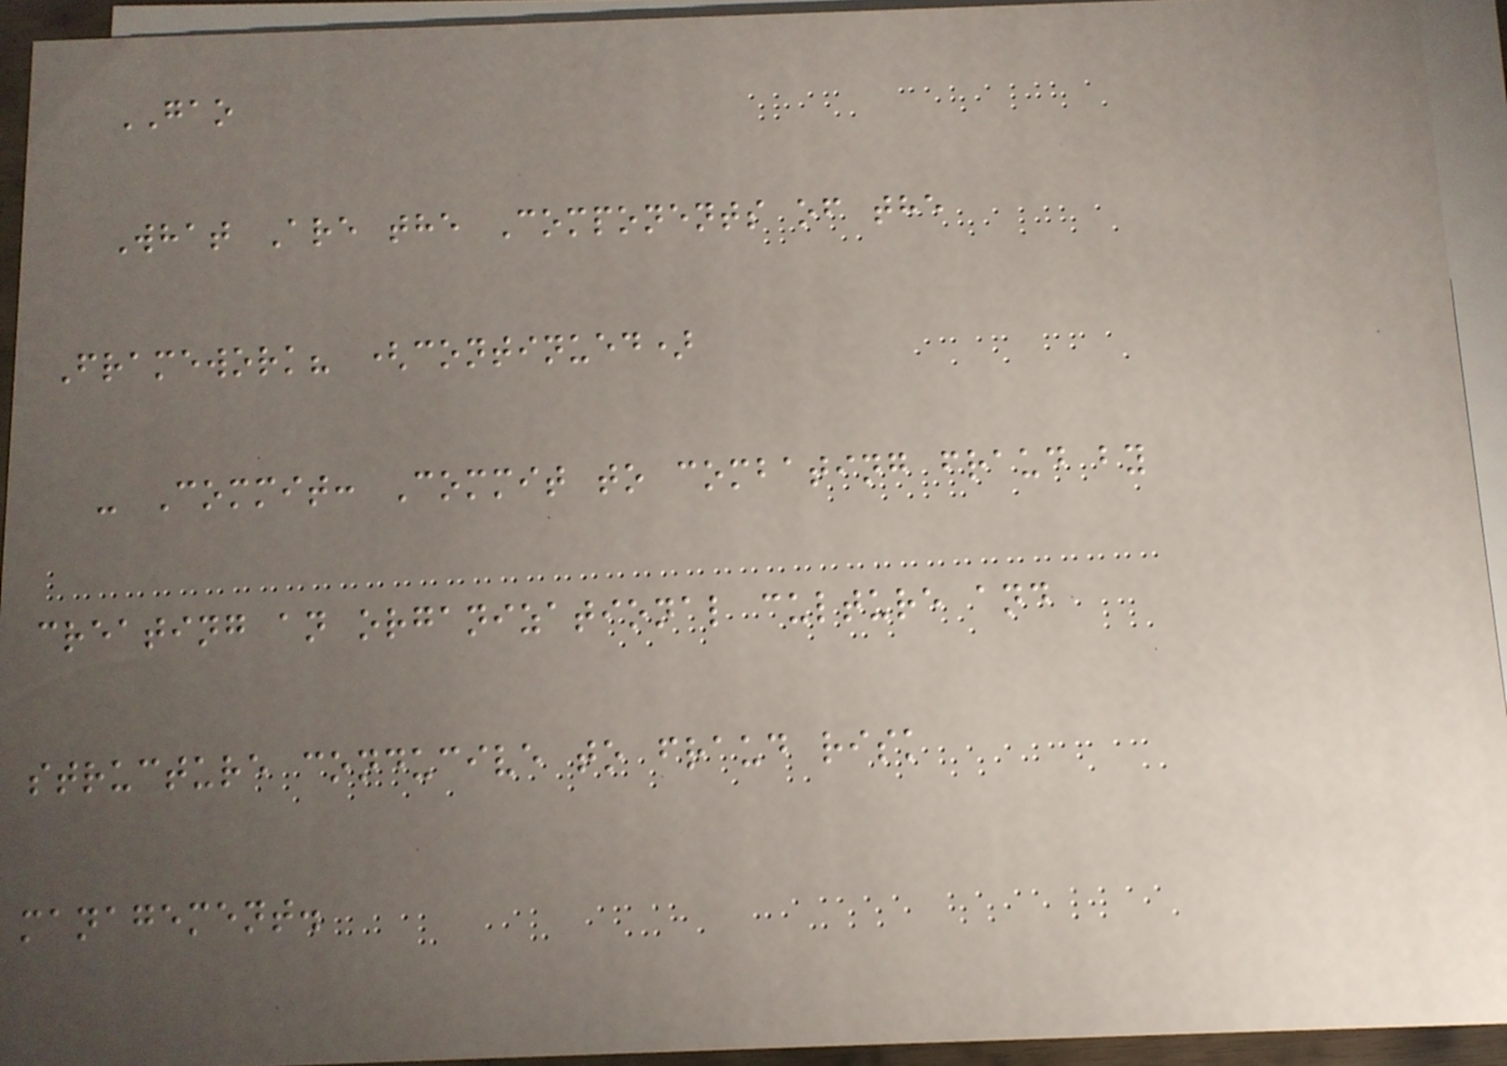GAO
What Are the Components of the
Framework? (continued)
- Commit: Commit to combating fraud by
creating an organizational culture and
structure conducive to fraud risk
management.
